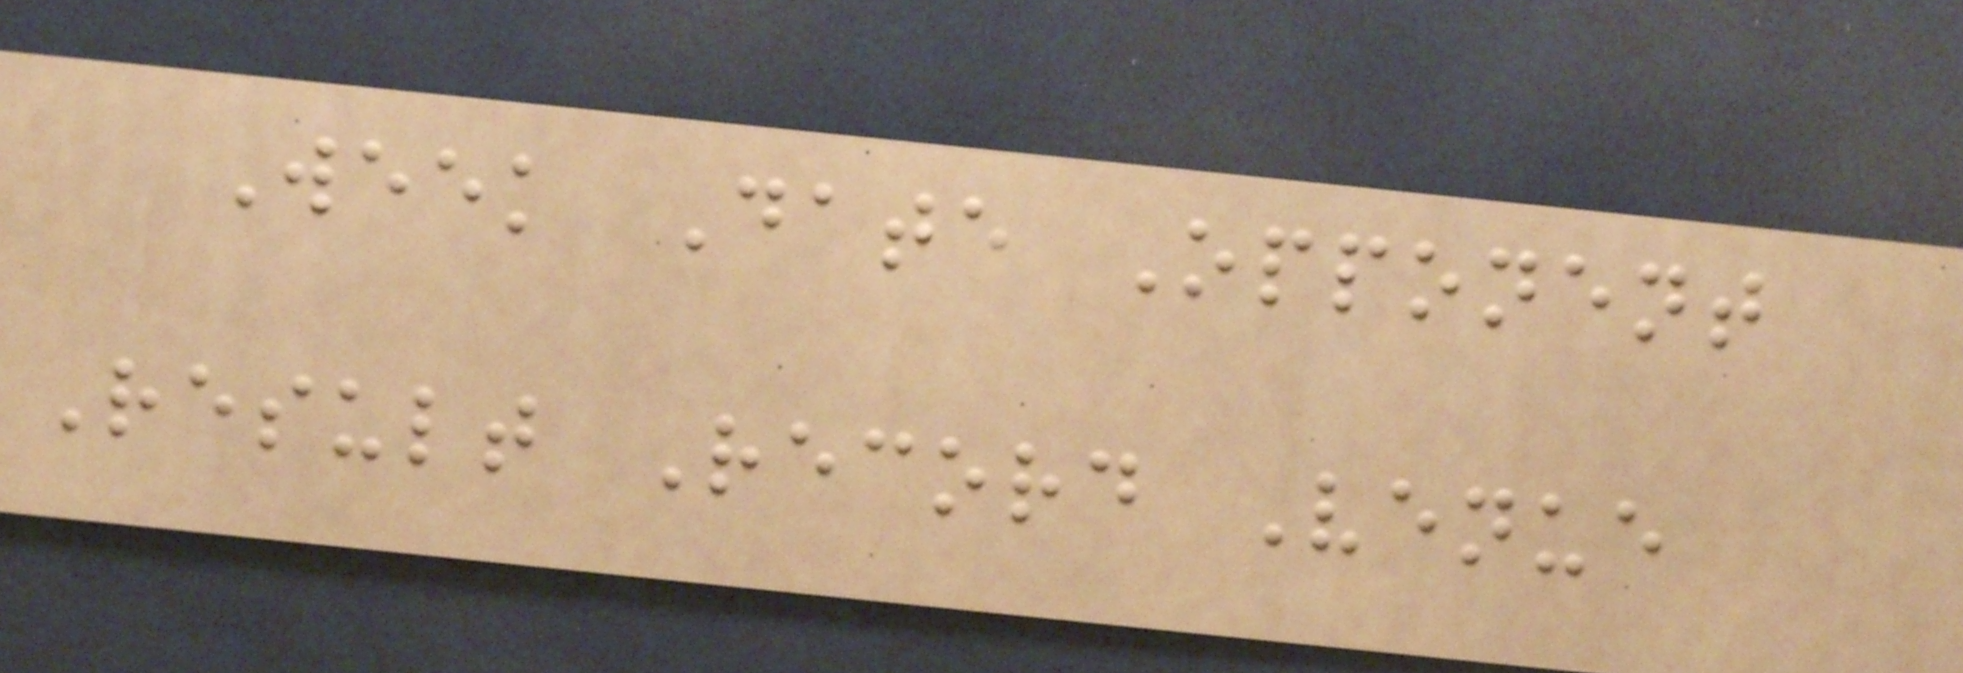Week Date Opponent
Result Record Venue
